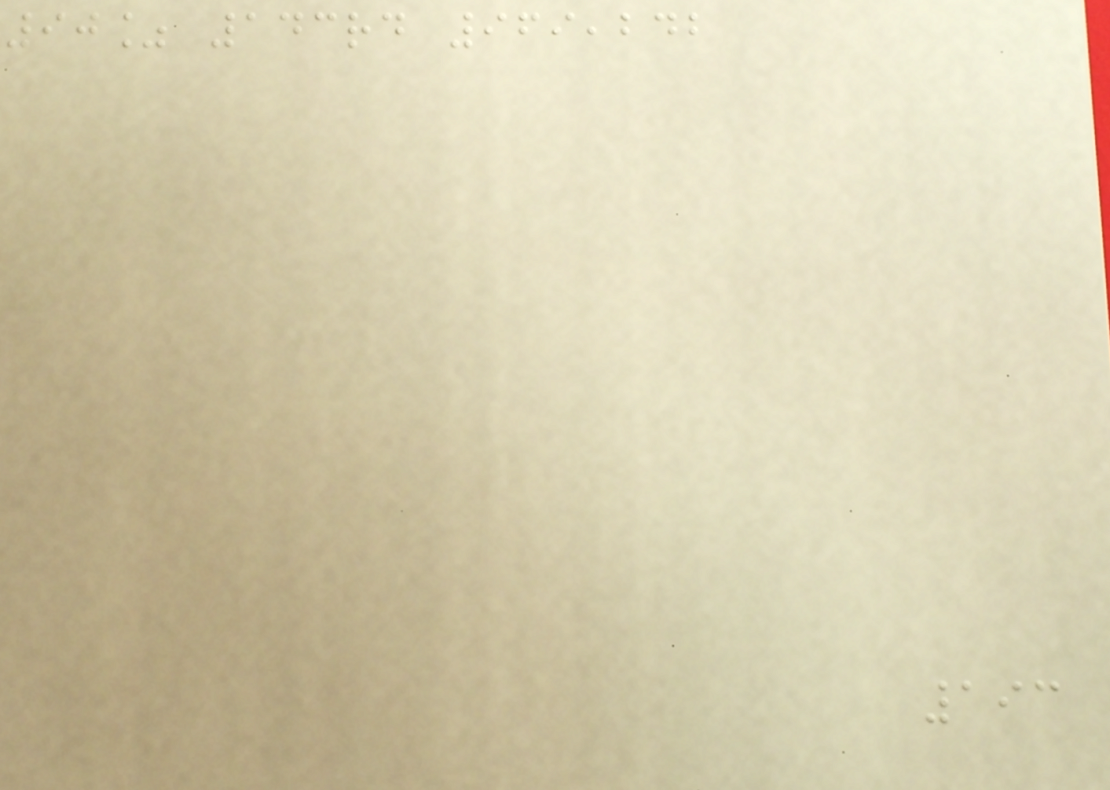90% 143rd 969,242
193
